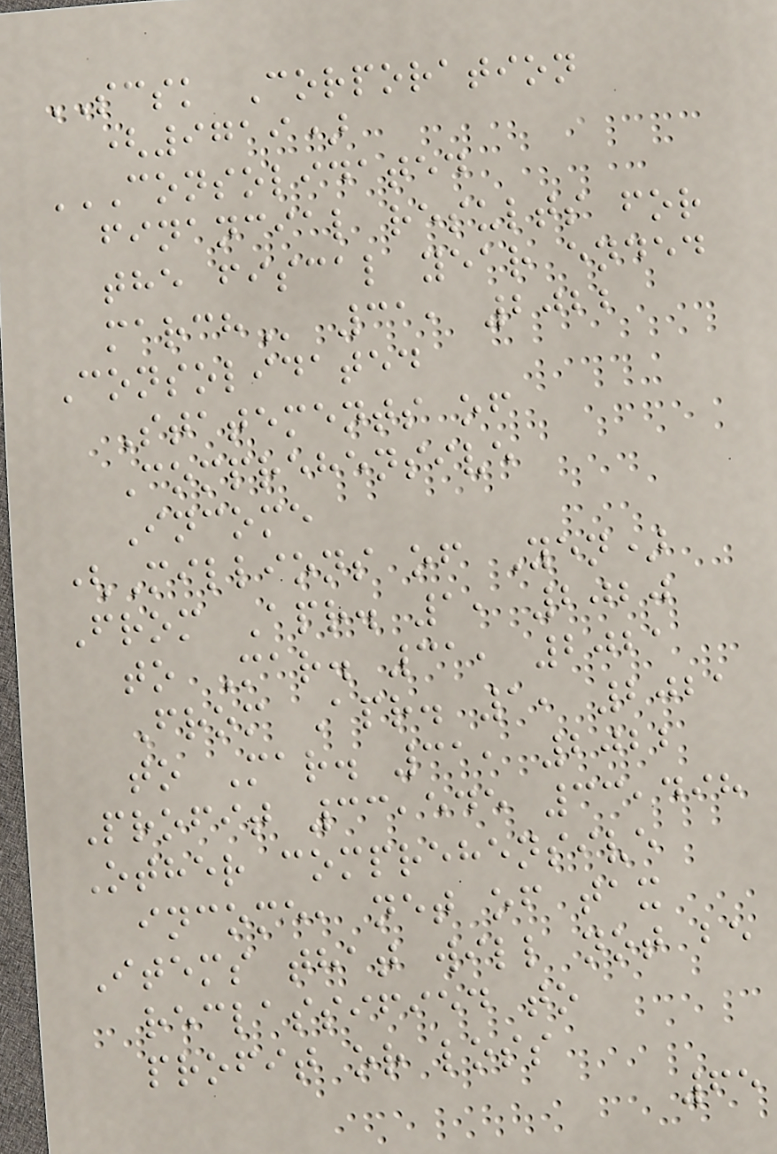SCSK Corporation
(9719)
CONSOLIDATED
FINANCIAL RESULTS FOR
THE FISCAL YEAR ENDED
MARCH 31, 2022
Consolidated
Statements of
Comprehensive
Income
(Millions of Yen)
From Apr. 1, 2020
to Mar. 31, 2021
From Apr. 1, 2021
to Mar. 31, 2022
Profit 33,545 33,498
Other comprehensive
income, net of tax
Items that will not be
reclassified to
profit or loss
65
